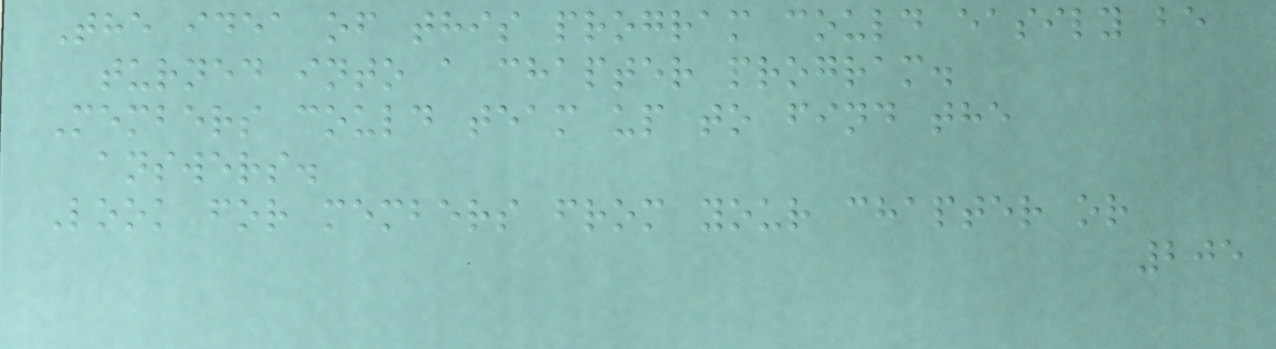The idea of this program could easily be
turned into a chapter program.
Members could team up to find the
answers.
Look for members from your chapter or
205
